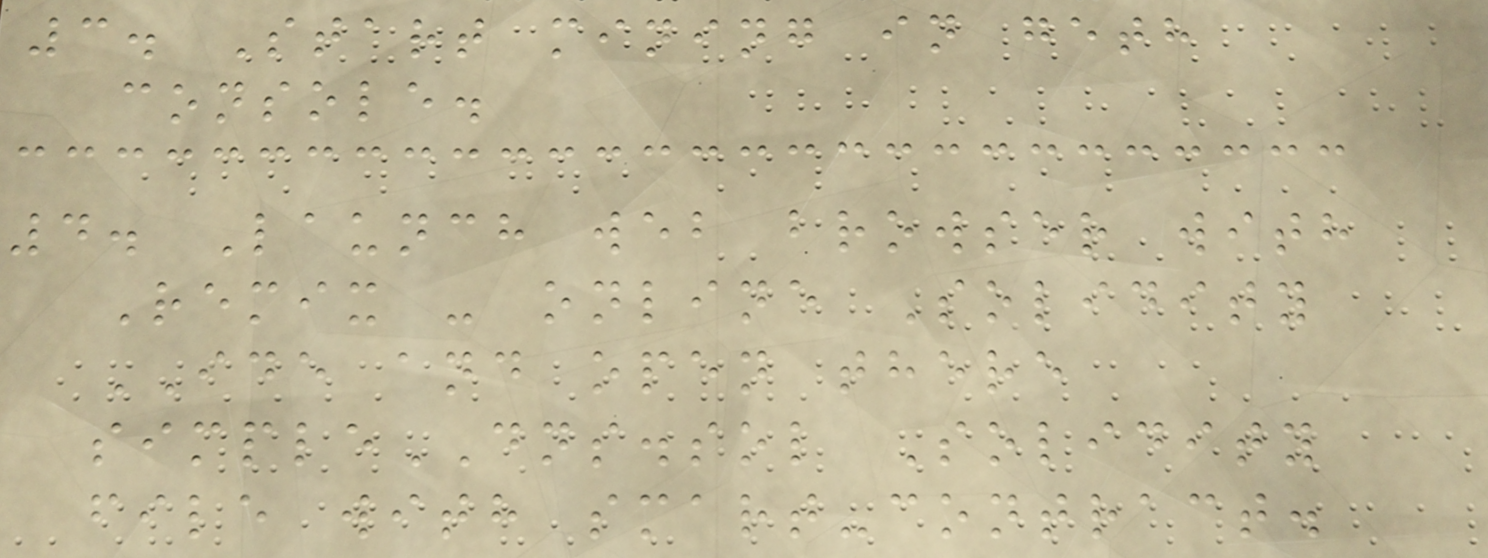3. Start mining in geth
console.
4. Launch web browser with
Remix - online Solidity
IDE and open there
simpleDNS.sol Solidity
file with smart-contract.
